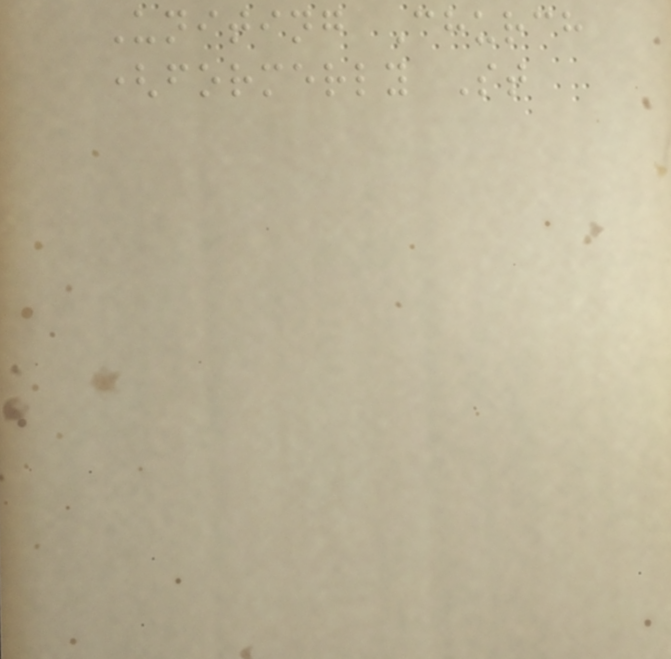Uniting Church
(formerly St
